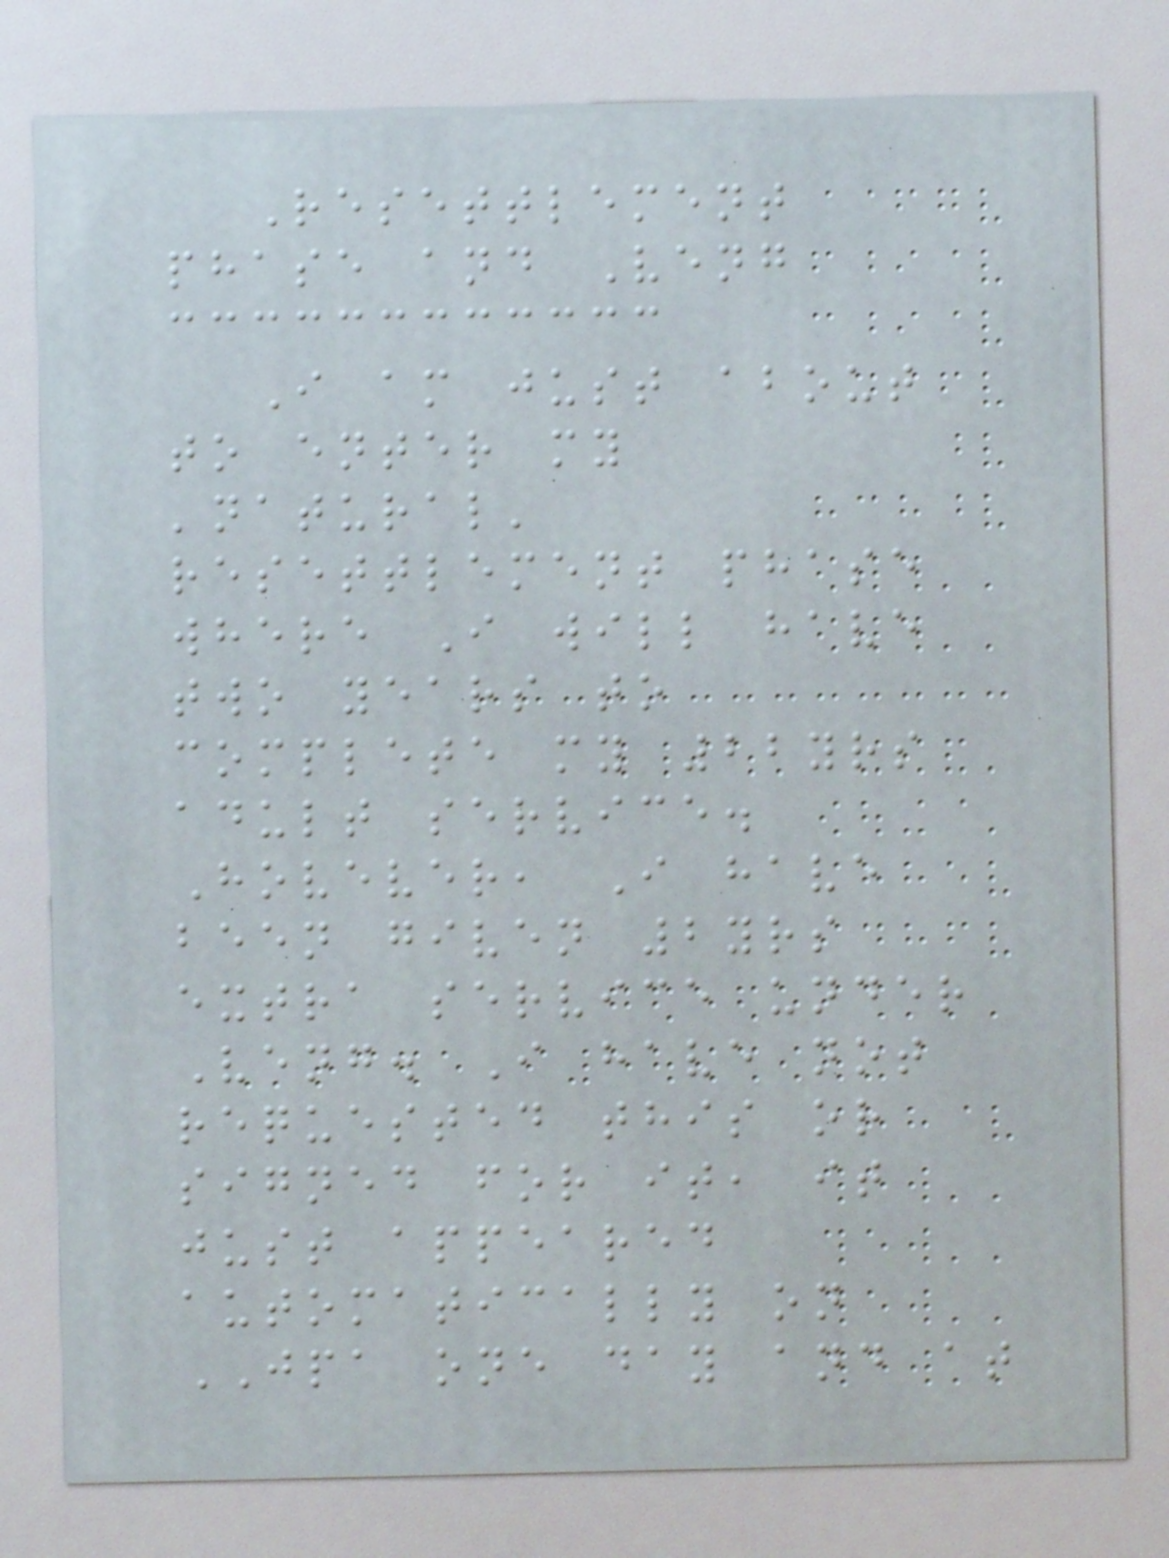Resettlement
phase and Veng
I am just about
to enter my
'natural'
resettlement phase
where I will have
two years to
complete my 22yrs
adult service.
Hovever, I have
been given 2yrs
extra service under
Veng. I have not
requested this or
signed for it, it
just appeared
automatically on
JPA one day and at
